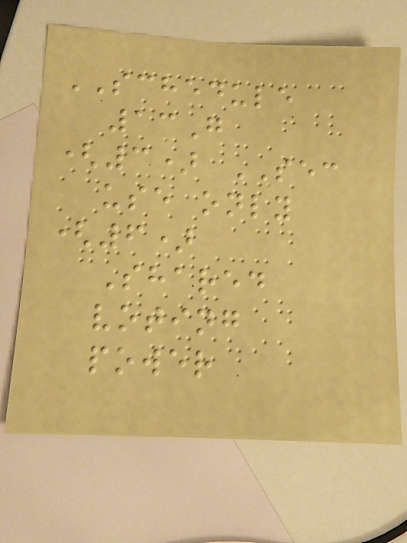SCHEDULE
13G
(3) SEC
use only
(6)
Shared
voting
power
